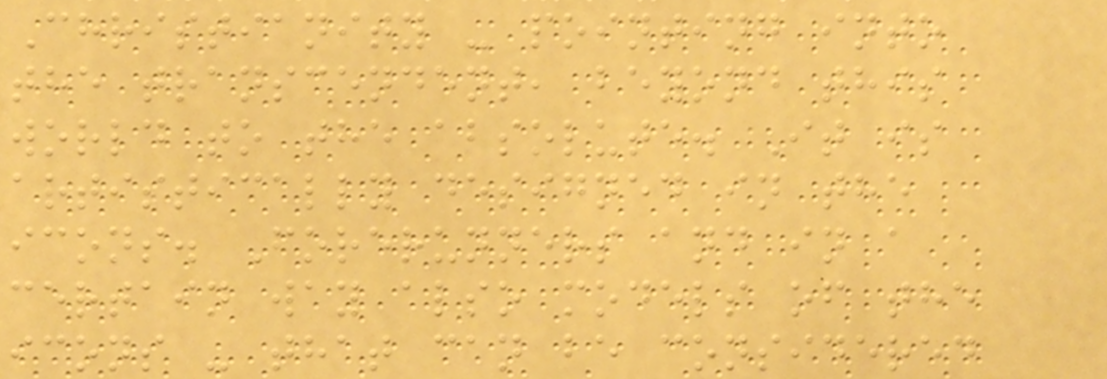Christianity - pointing into
the transcendent, beyond this
world to the absolute. It is
artistically designed in the
icons. Forerunners and in a
certain way also models of the
icons - that can be considered
